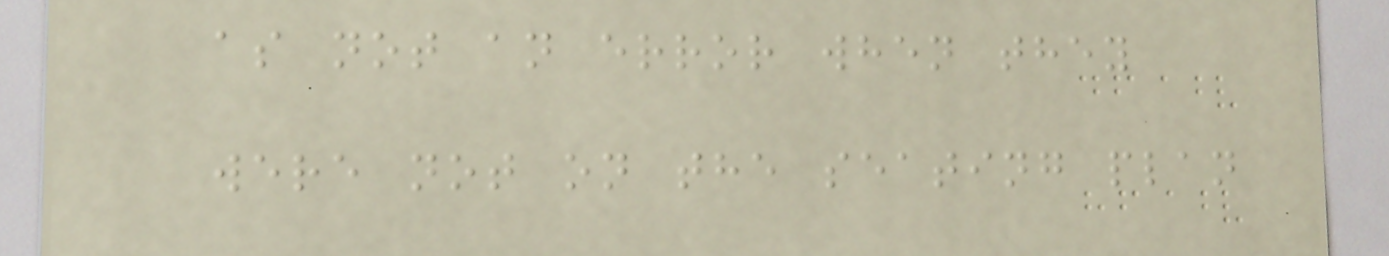as not an error when they
were not on the seating plan
